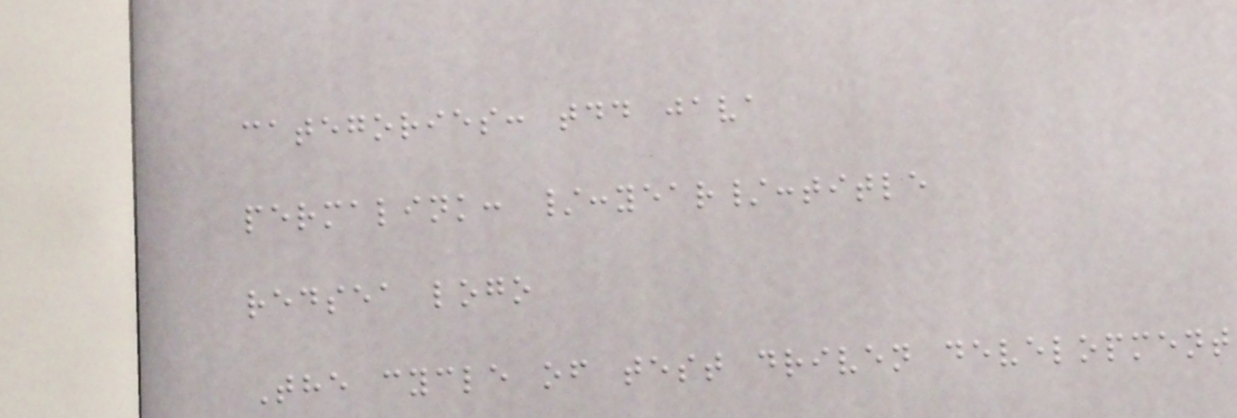categories: tdd java
permalink: /:year/:title
redsea logo
The cycle of test driven development
